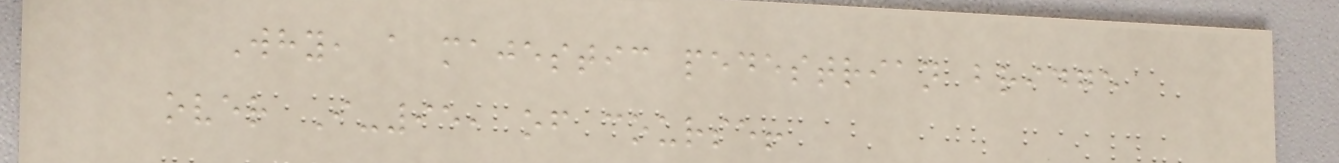Why, a majestic pedestrian bridge
over I-95, of course!
